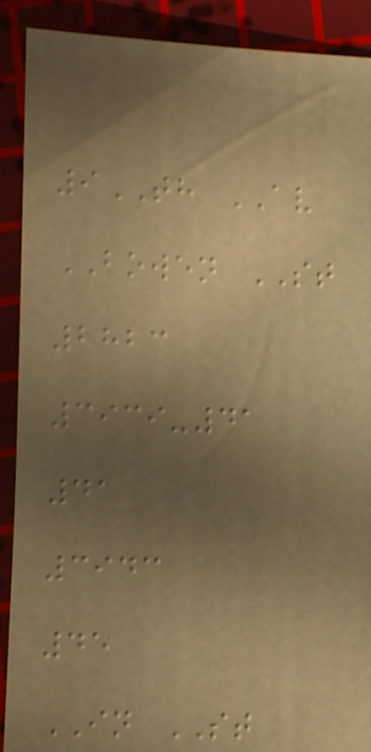9TH AV
BOWEN ST
2823
3939-41
41
3943
45
IN ST
